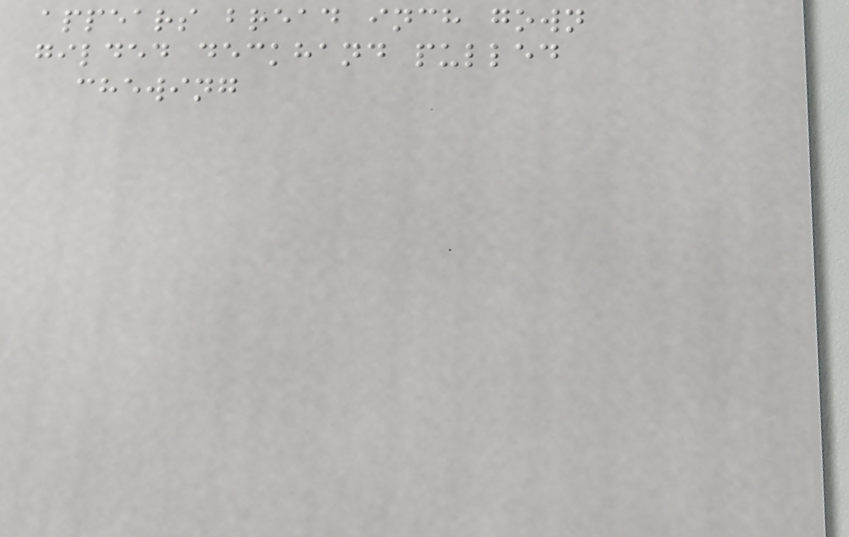appears bread inch gown
gilded deckhand pulled
chewing
